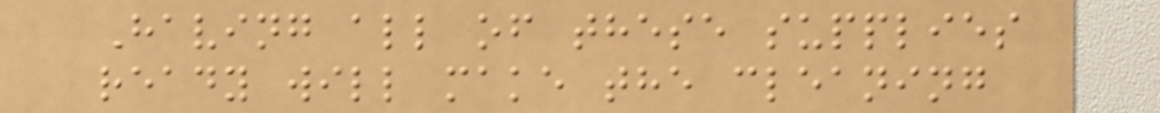Having all of these supplies
ready will make the cleaning
